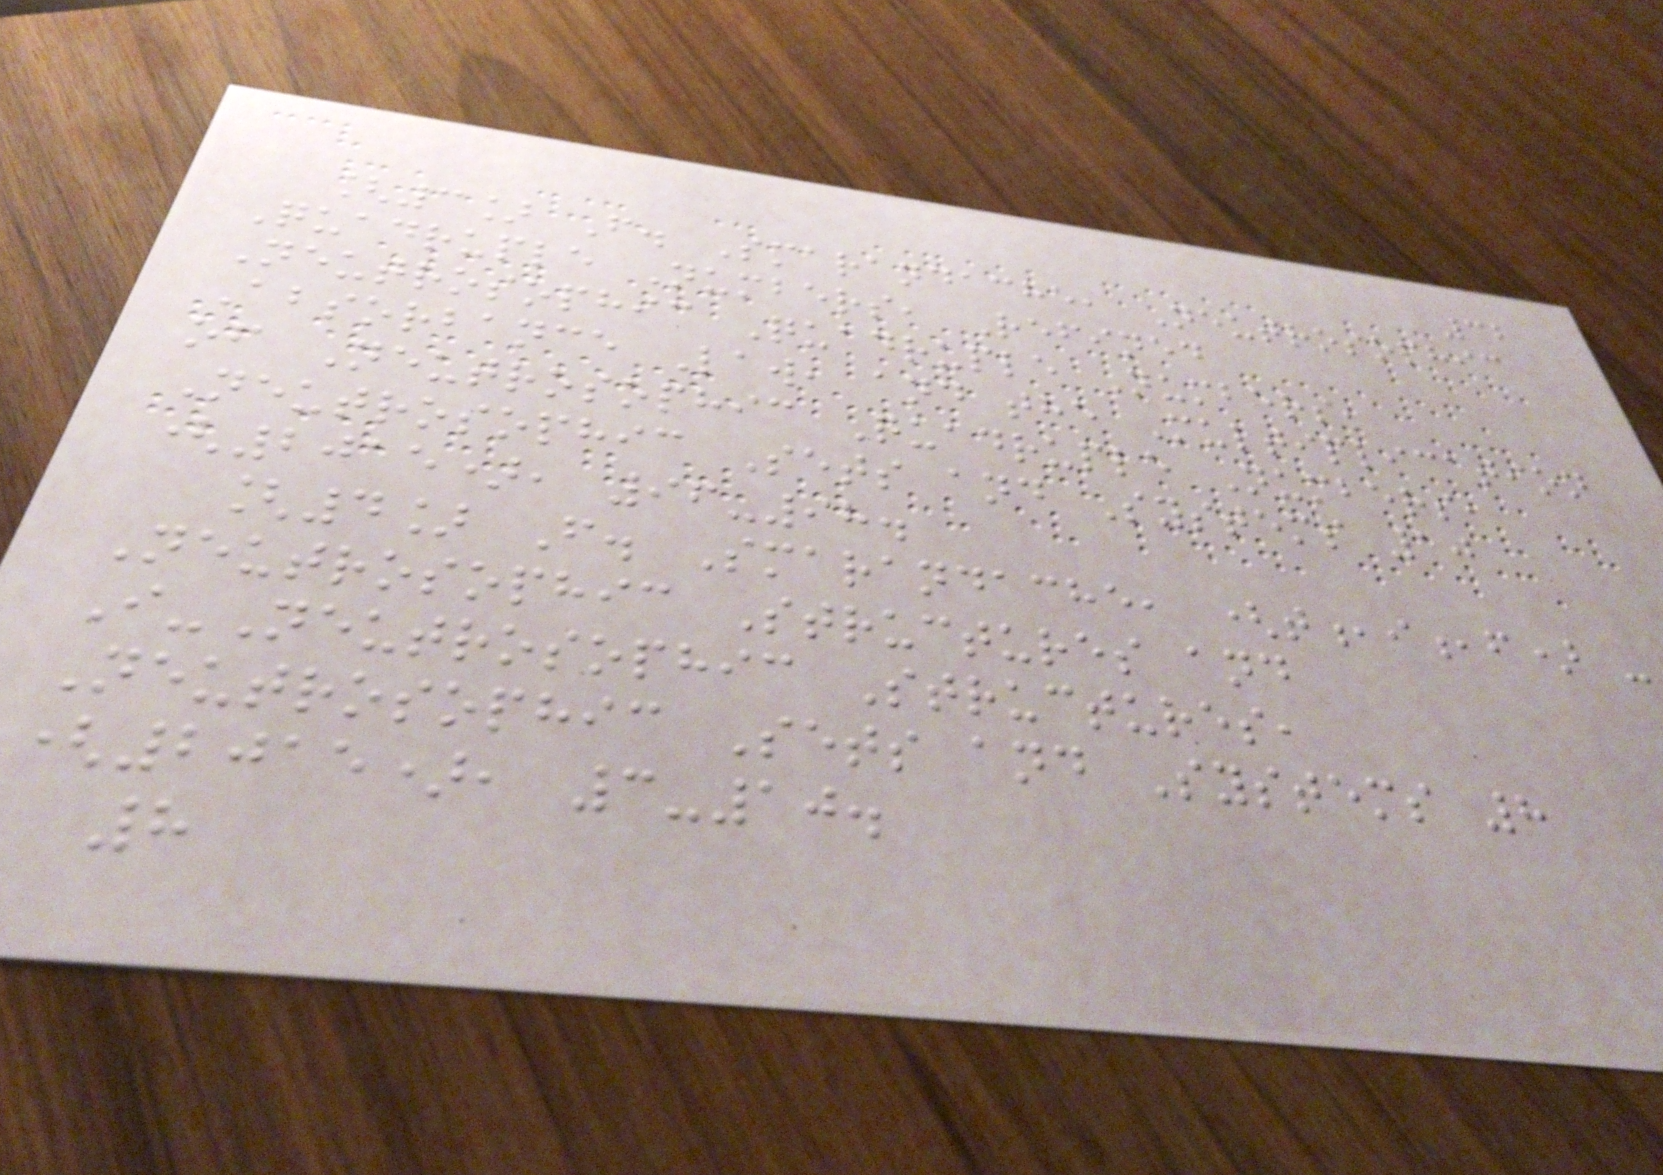32
[3] F. Smarandache, Neutrosophic
Quadruple Numbers, Refined
Neutrosophic Quadruple Numbers,
Absorbance Law, and the Multiplication
of Neutrosophic Quadruple Numbers,
Neutrosophic Sets and Systems 10
(2015), 96-98.
[4] F. Smarandache, (t,i,f) -
Neutrosophic Structures and
I-Neutrosophic Structures,
Neutrosophic Sets and Systems 8
(2015), 3-10.
8
